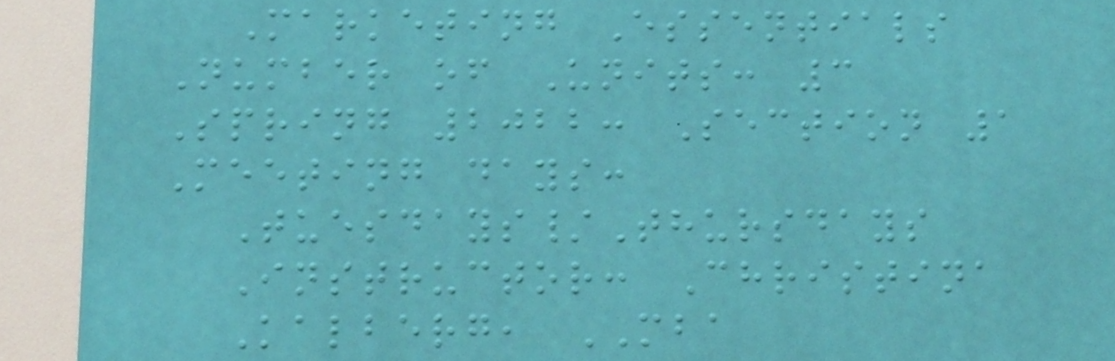Marketing Essentials
Number of Units: 3
Spring 2022: Section 1
Meeting days:
Tuesdays/Thursdays
Instructor: Christina
Kalberg, MBA
